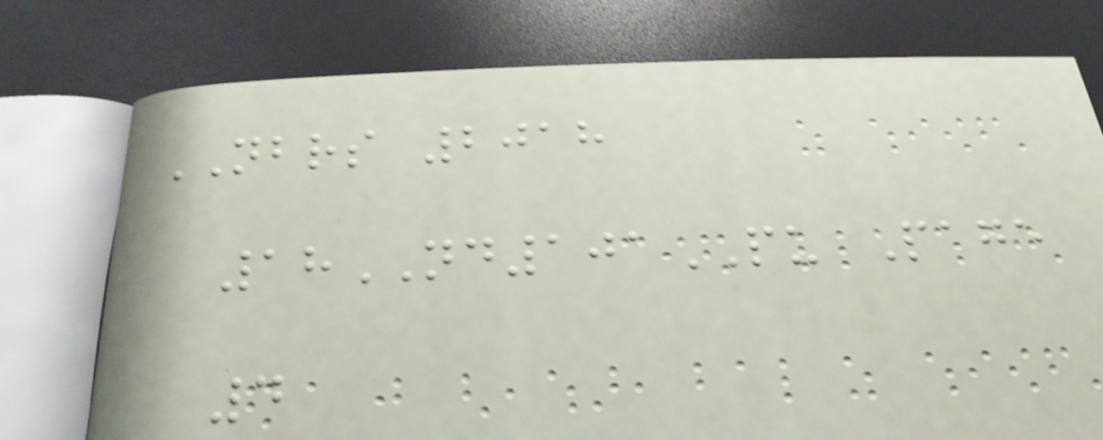NBRS 2018
18ND101PU Page
4
